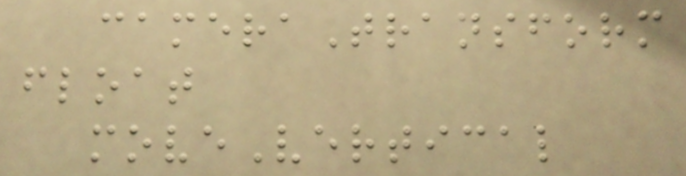cameraTransform
float
moveVertical
